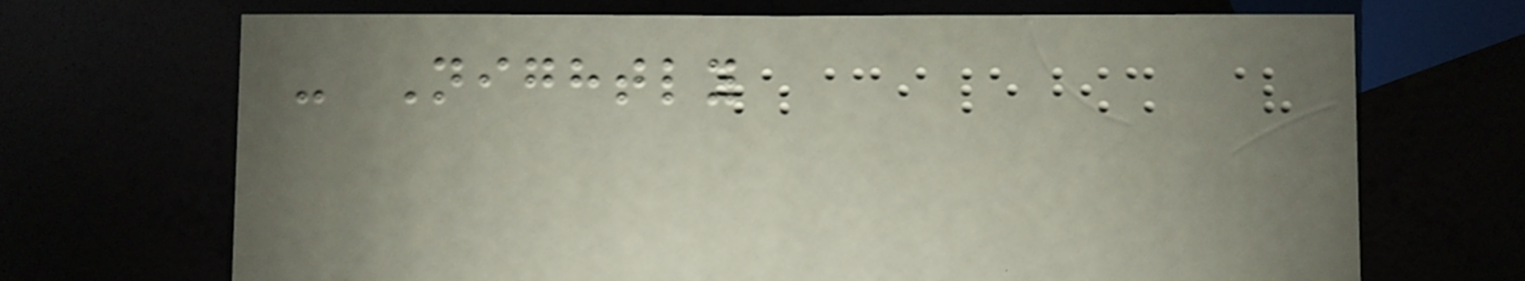- Nightly
